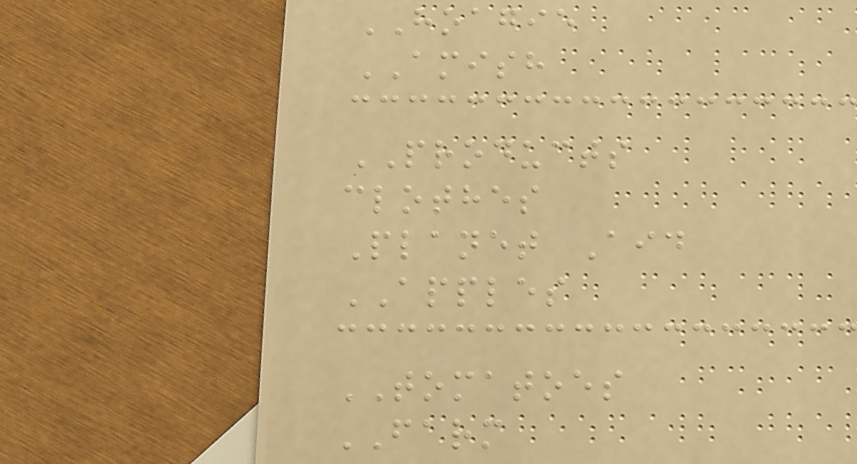HOAGIE
AMISH
PRODUCTS
clothes
Planet Aid
APPLES
TOMATOES
FARM
